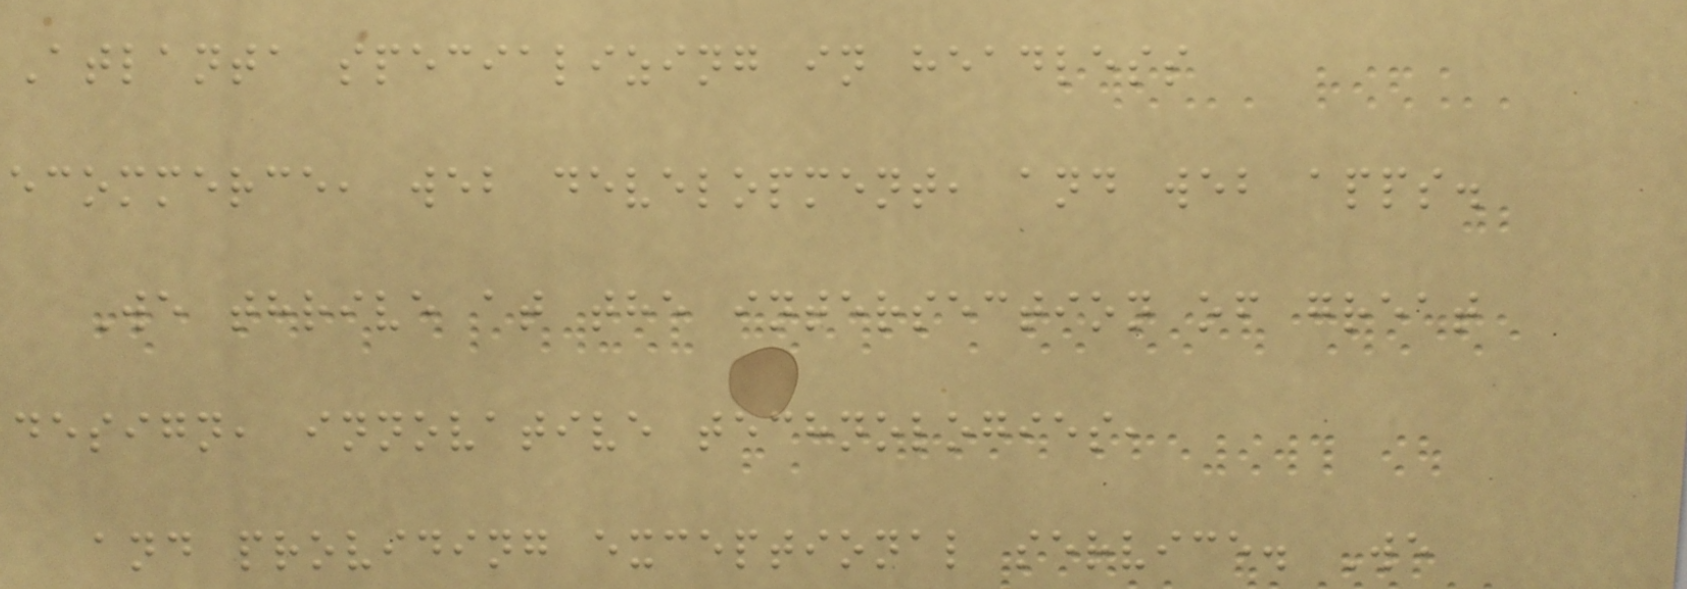Atlanta specializing in headless
ecommerce, web development, and web apps.
We thrive at the intersection of great
design, innovative technologies,
and providing exceptional service. We
